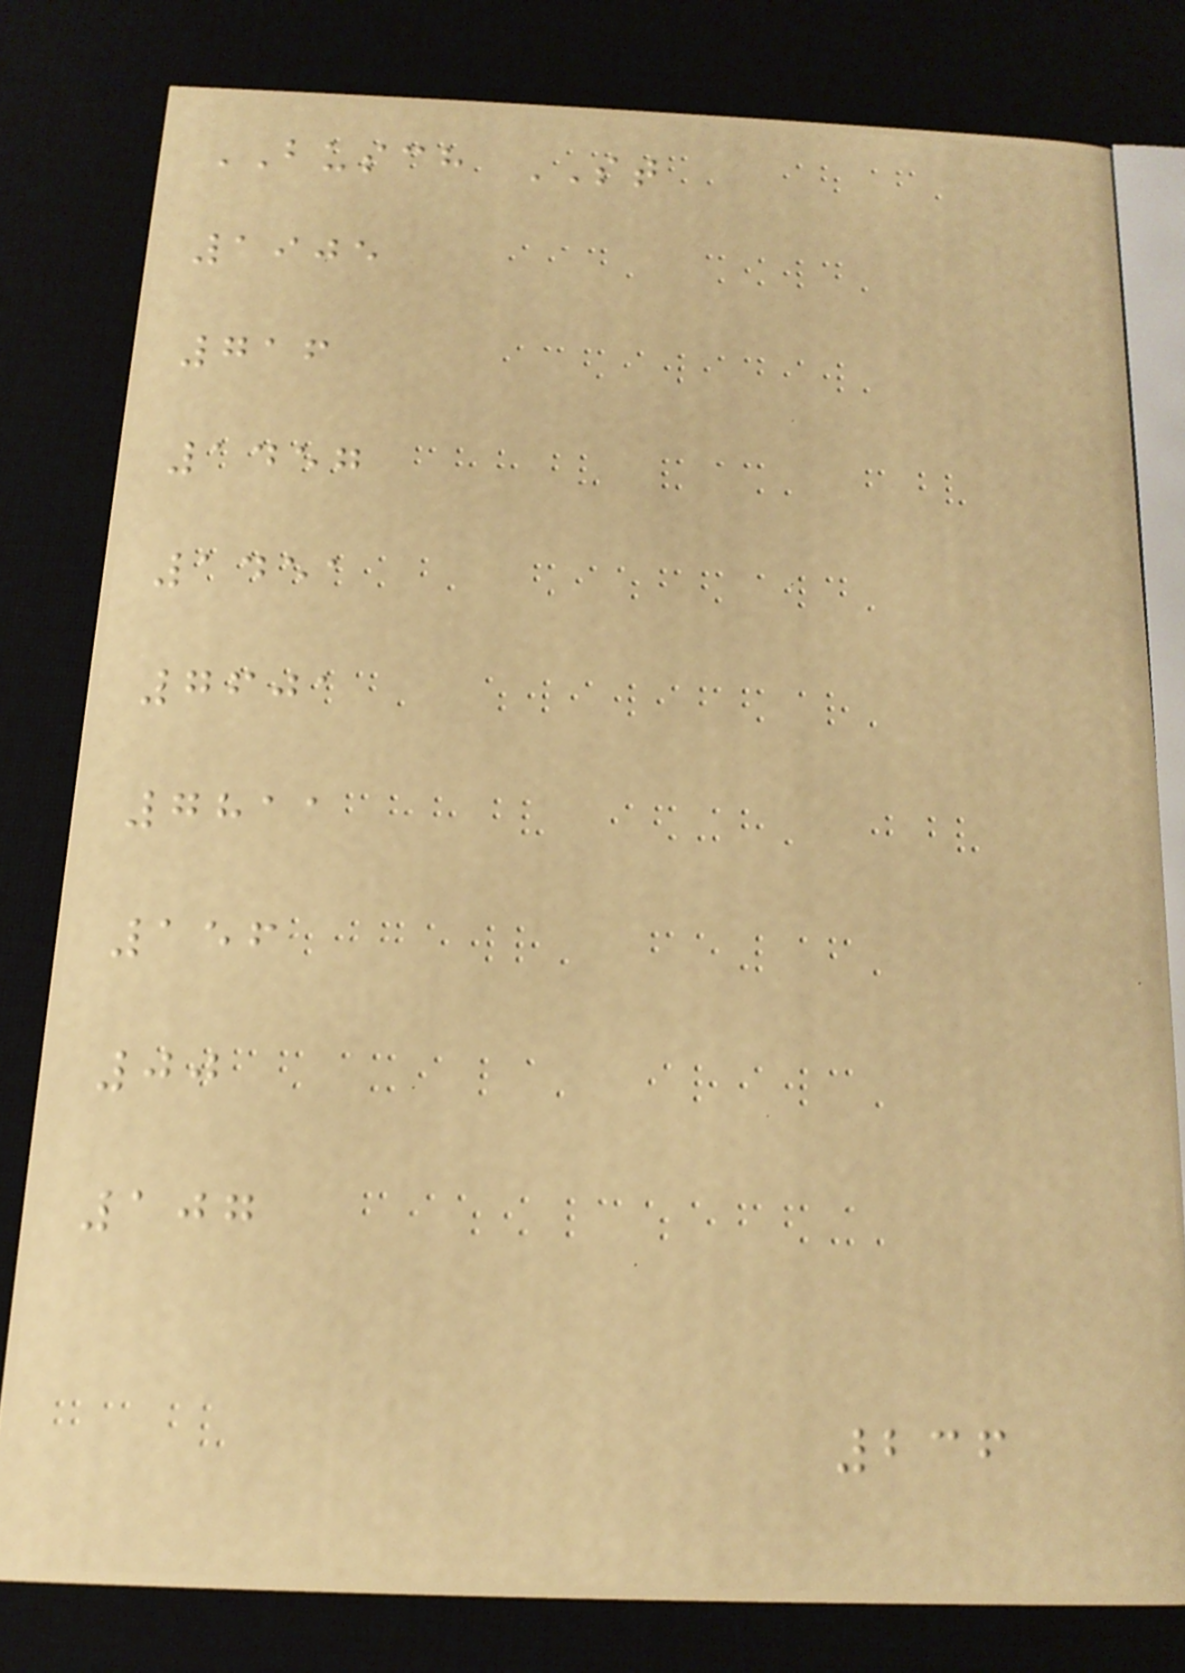BUSCH ST
1905
716
1457
1451
7601
7811
156
00
107
236
